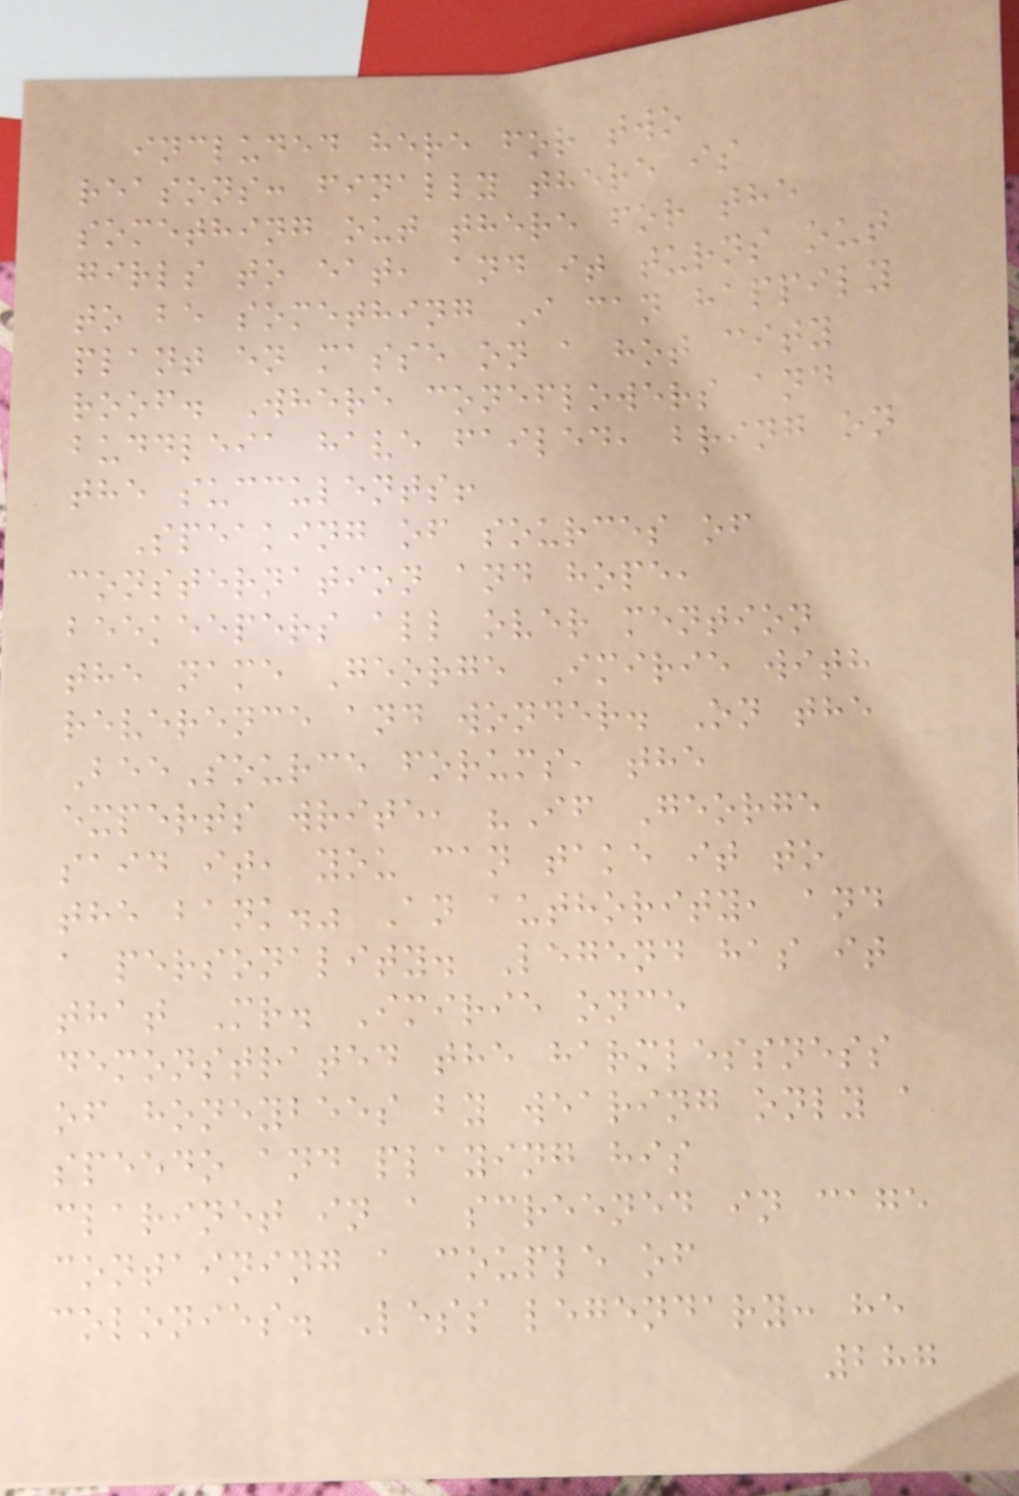included here for two
reasons: finally there is
something out there for the
girls to eat, and it turns out
to be something I can happily
plant en masse on a hot city
roof. Where coneflowers and
buddleia have failed, bring on
the succulents!
Speaking of sources of
consternation and hope,
beekeepers all over mention
the name George Imirie with
reverence and wonder. On the
BeeSource forums, the
experts write, "If George
said it, you can take it to
the bank." An authority, and
a personality. Legend has it
that Mr. Imirie once
demonstrated the harmlessness
of honeybees by wearing only a
speedo and playing his
clarinet in a screened in cage
containing a couple of
colonies. Less legendary: he
287
